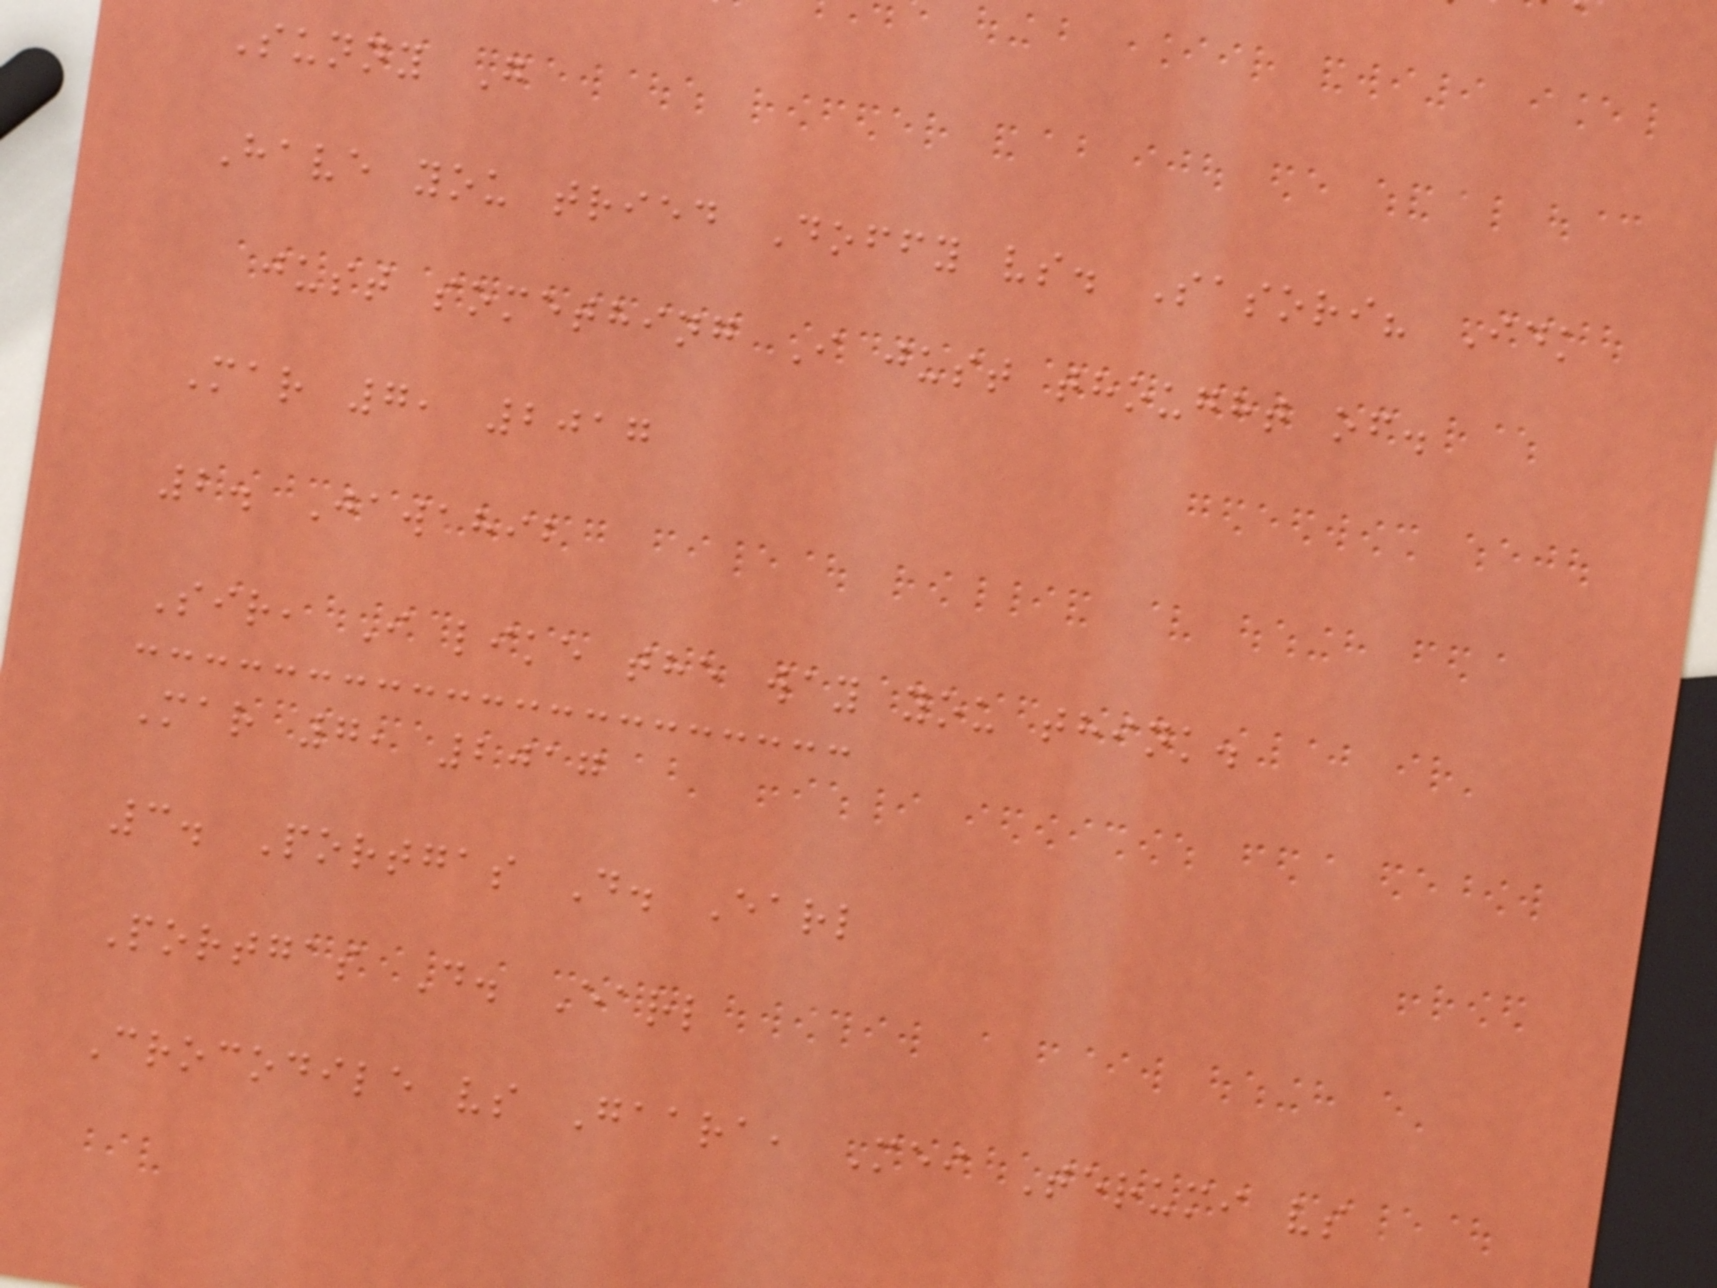Sunny G
Have you tried Doffy vs. Sasori? Idk
just something I just thought of.
Mar 7, 2017
2. Jawahib
Sir, I like the way you think.
Mar 7, 2017
3. Portgas D. Earl
Portgas D. Earl
Crocodile vs Gaara, Mei Terumi vs
